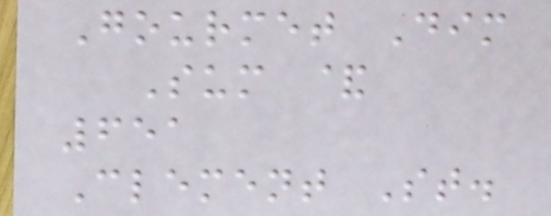Gourmet Dim
Sum &
651
Clement St.
